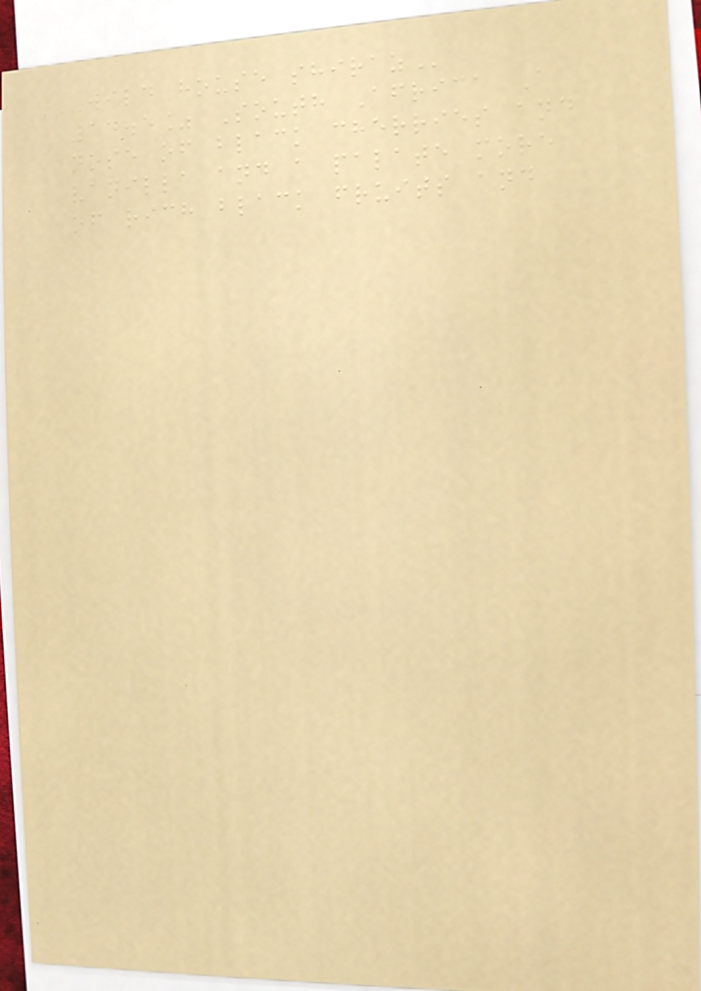WILD HOUSE SHIRAZ
14.5% South Africa A
nose of black cherries and
vanilla and a palate more
of rich black fruits and
